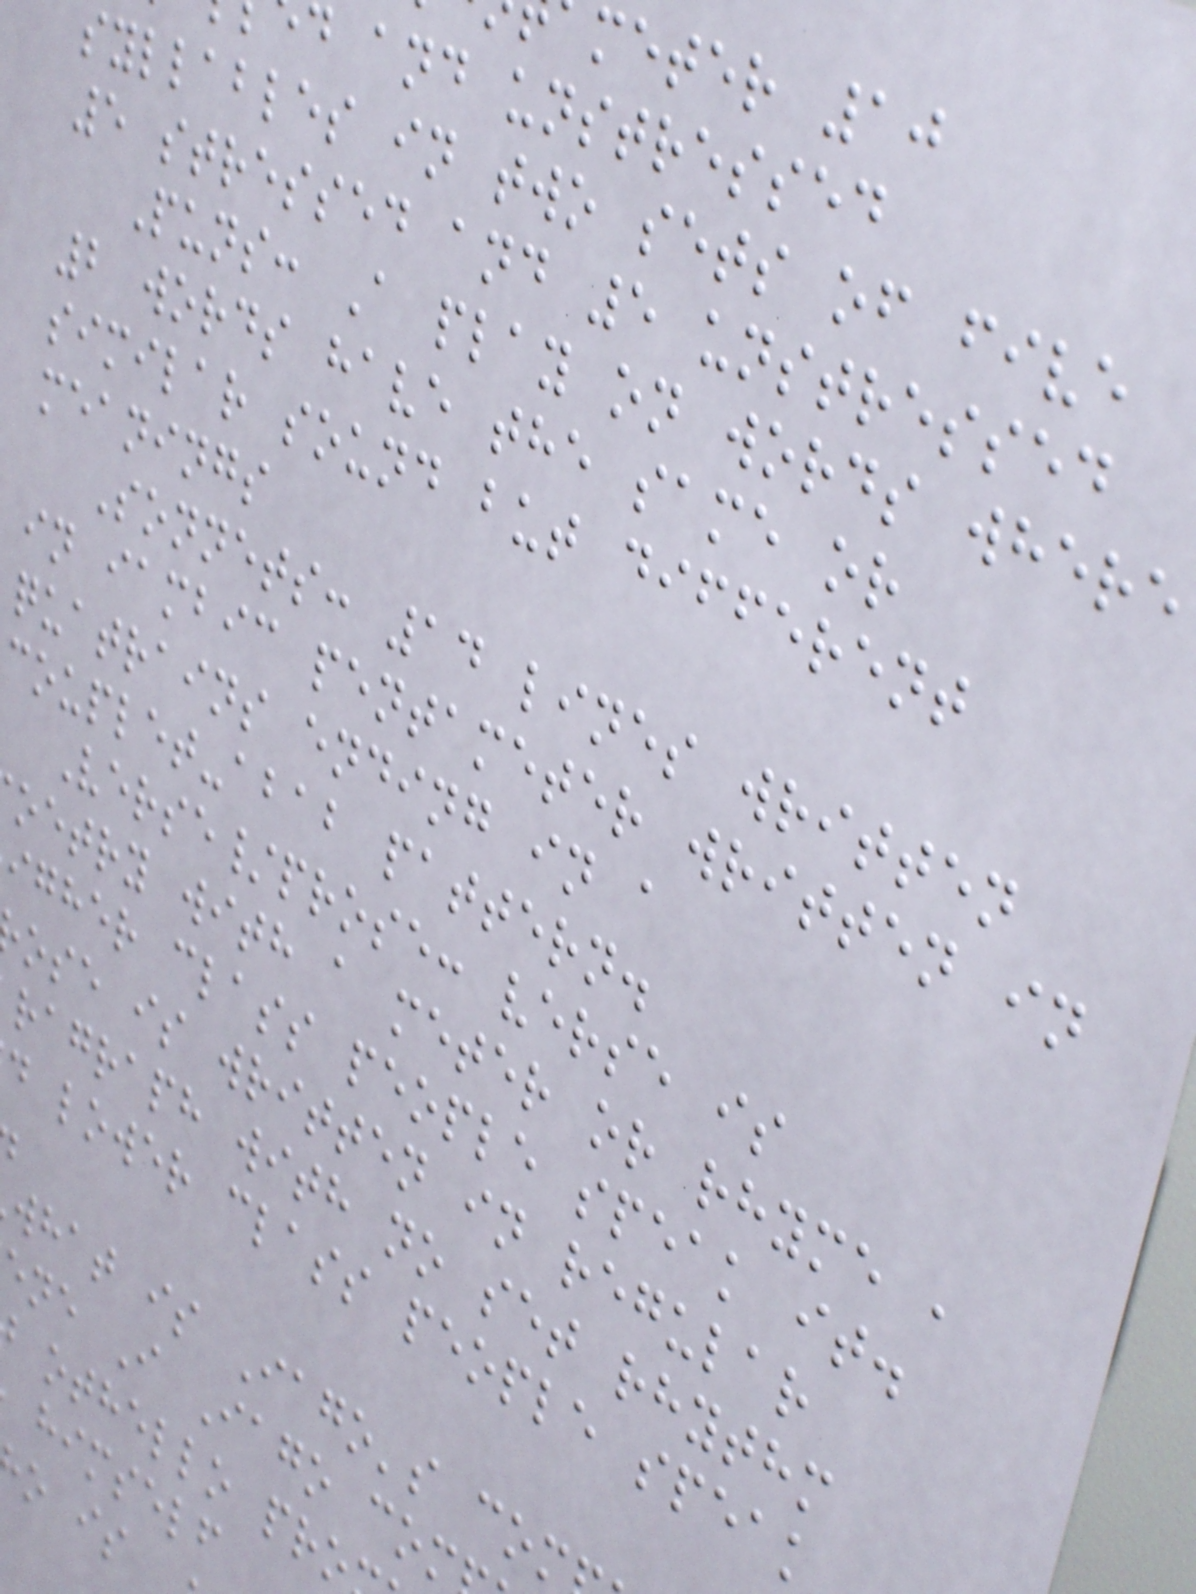meter 10
d and unstressed
syllables in two sets of five
5 stressed and 5 unstressed
Puns: A play on words where
2 words have the same or
similar sound but different
meanings
Sonnets: 14 lines written
in iambic pentameter written in
quatrains ending in a
couplet-abab pattern.
Verse/prose: verse is
oetry with a meter or rhyme ,
igher class people speak it.
ose is written in regular
ragraph with no set rhythm
d lower class people speak
what is Iago's com
ene I Iago com
othello pro
himself
